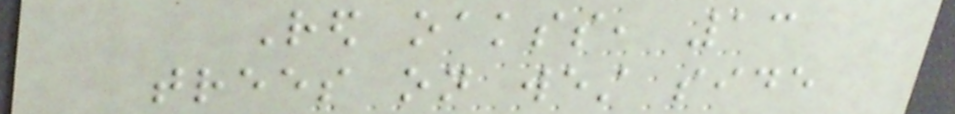Red oakss, 13
trees on west side
